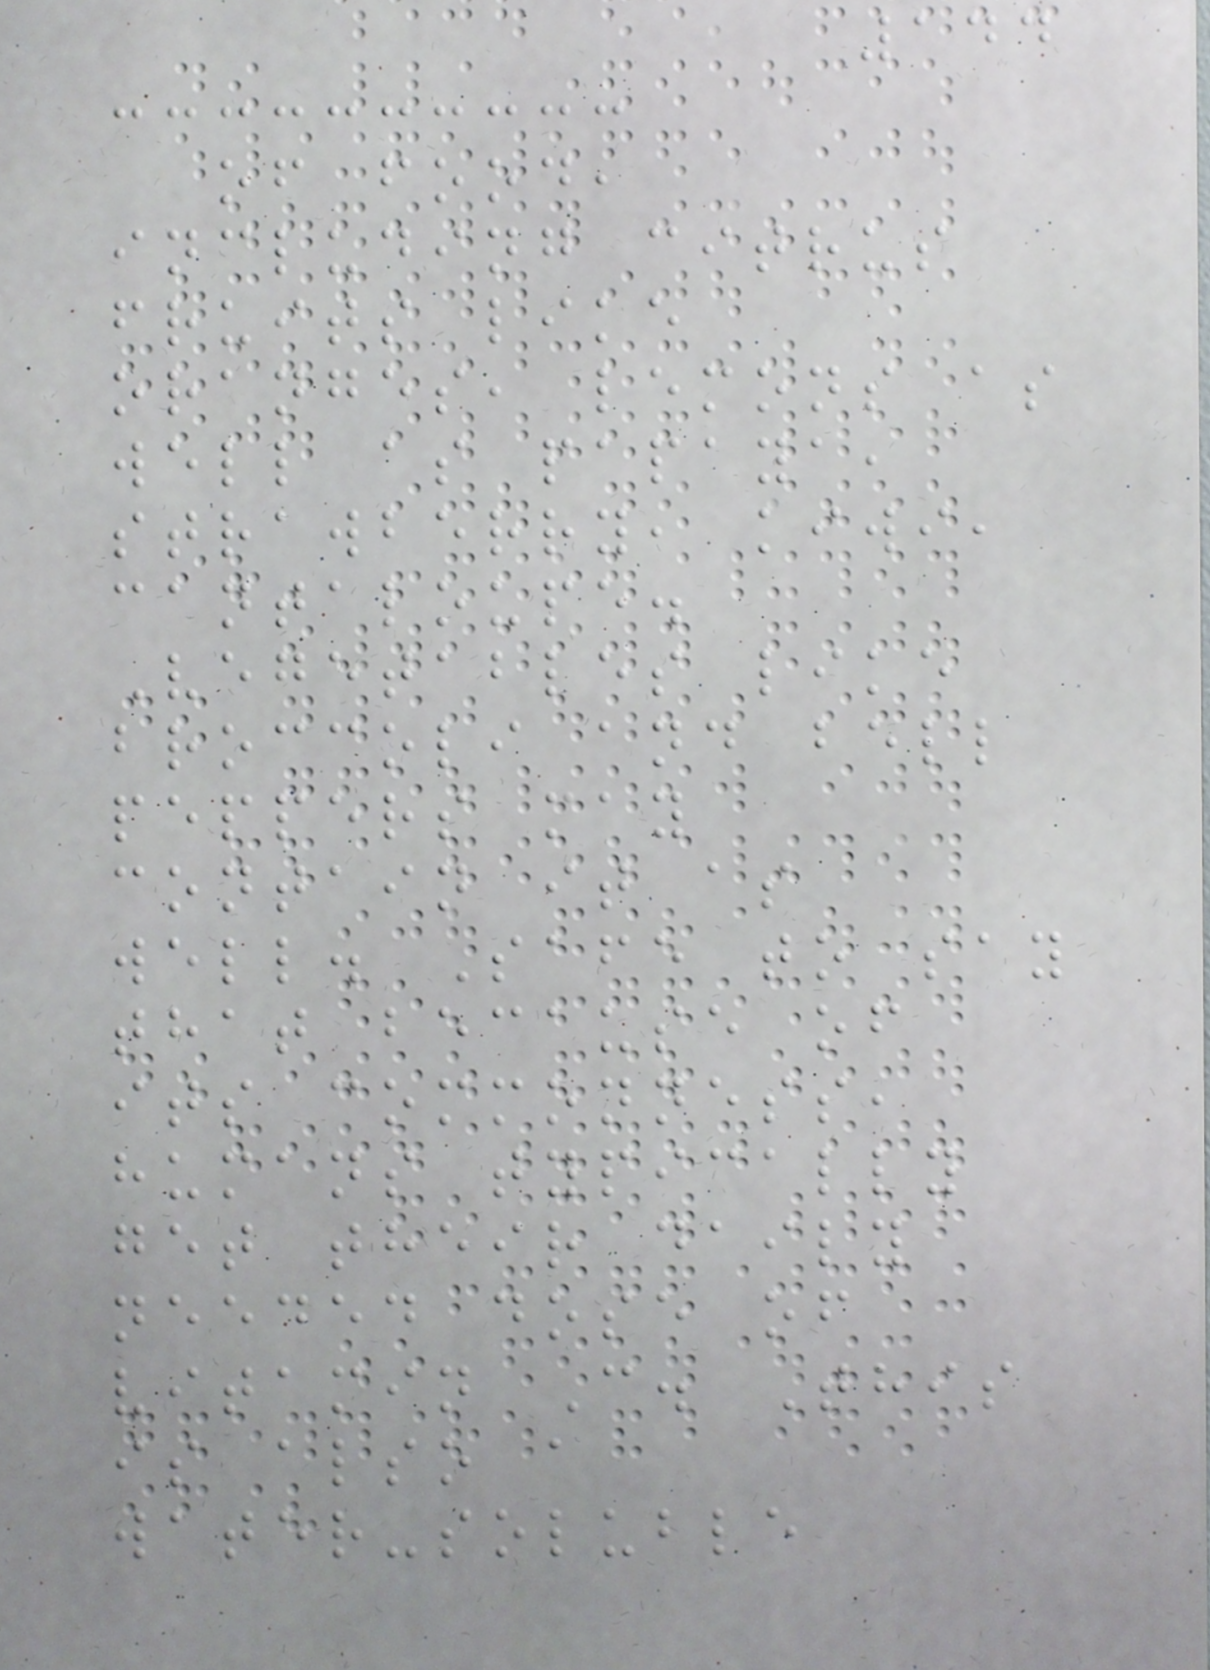144
of food,
including citrus
fruits like
oranges, lemons as
well as papaya,
strawberry, kiwi,
cantaloupe.
Vegetables like
broccoli and bell
peppers may
contain it as
well. Safe to say
that because of
its commonness,
humans typically
get their daily
needed dose of
vitamin C. This
is also a
water-soluble
